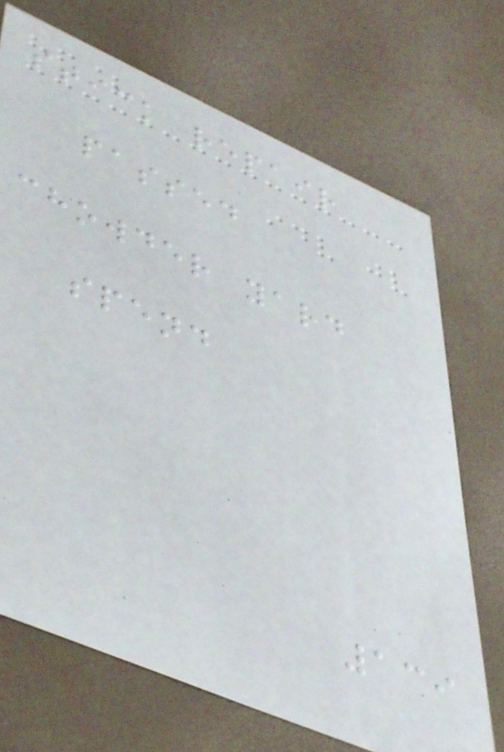stick repair
passed
chowder yard
spend
139
